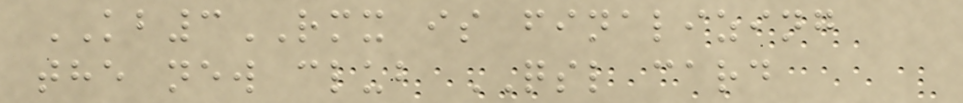KB3RMX is finalizing
the new club QSL card
